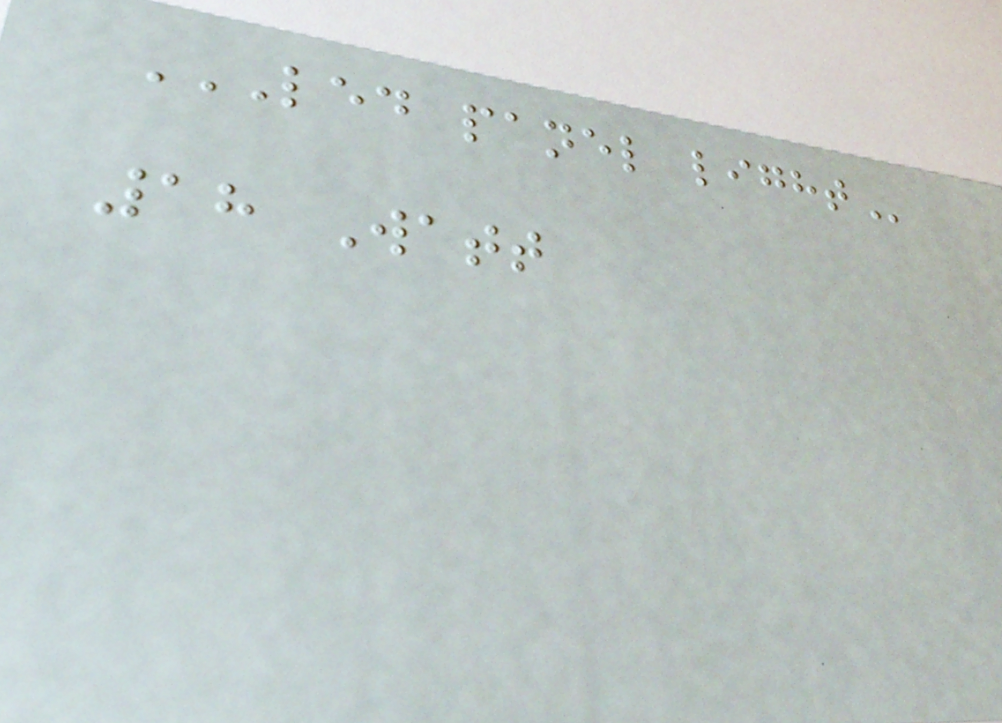LED PANEL LIGHT
18 Watt
